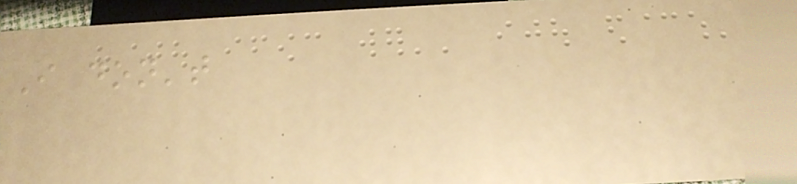I don't
